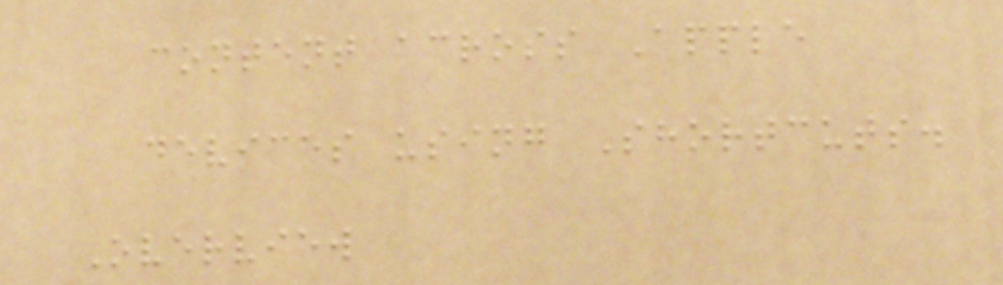content across Apple
devices using Shortcuts.
Overview
